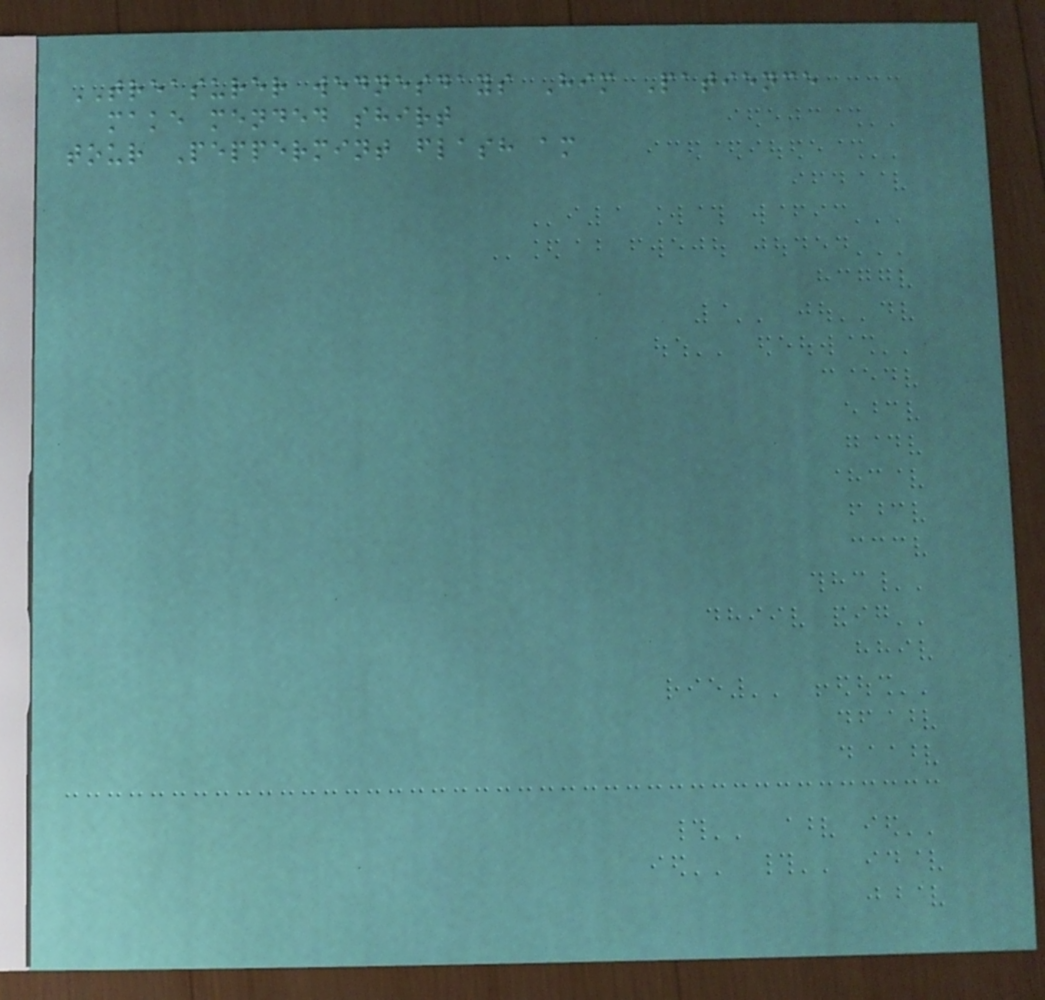TREASURER wednesdays Him Patience
make mended shirt
tour Peppermint flash am
